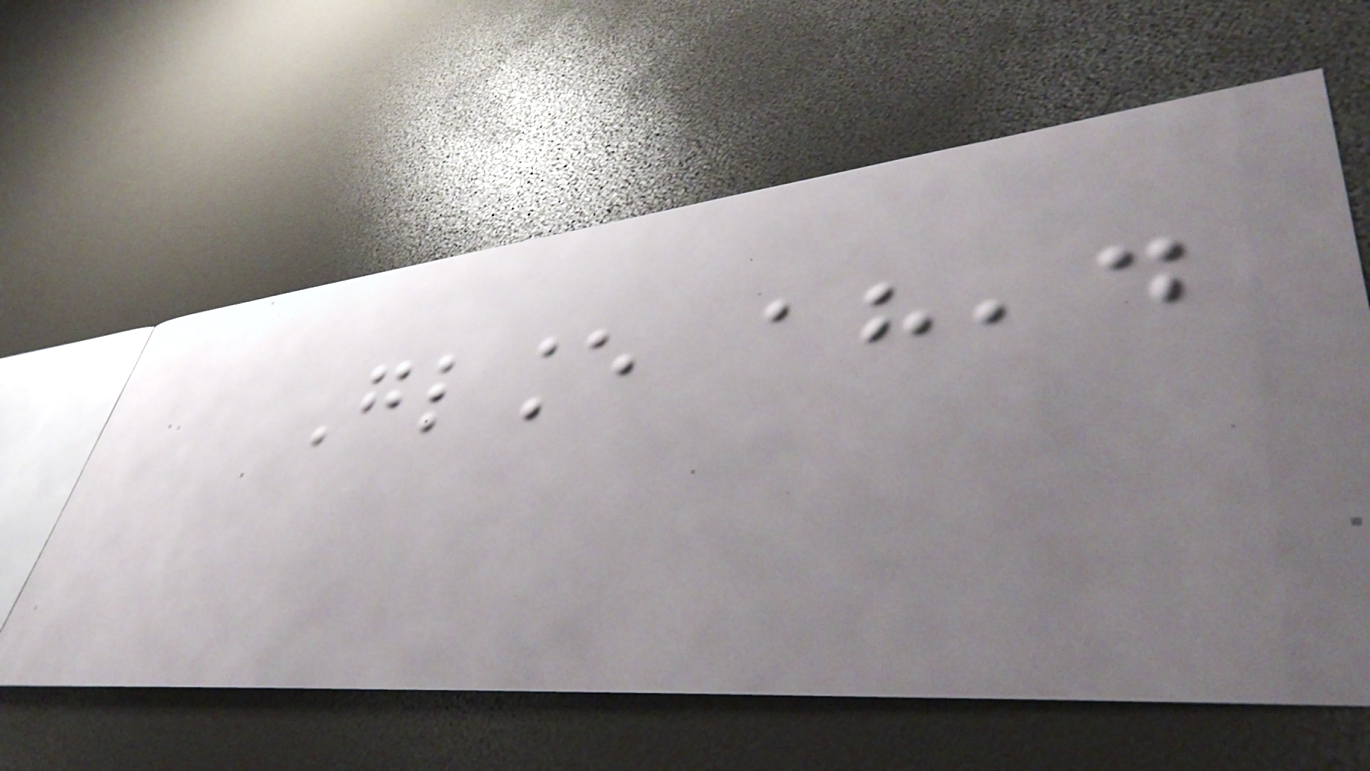Glance ahead
